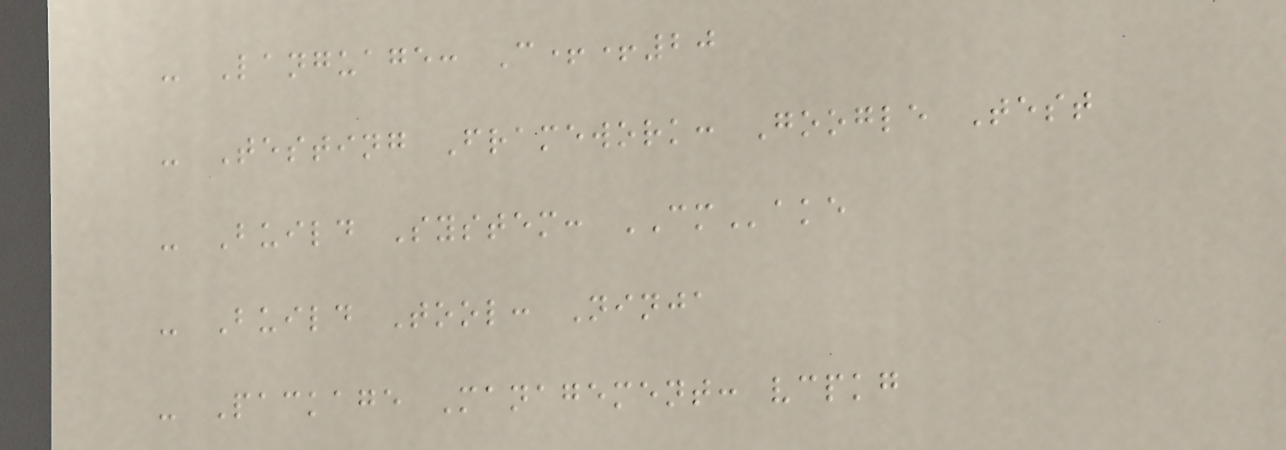- Language: C++20
- Testing Framework: Google Test
- Build System: CMake
- Build Tool: Ninja
- Package Management: vcpkg
